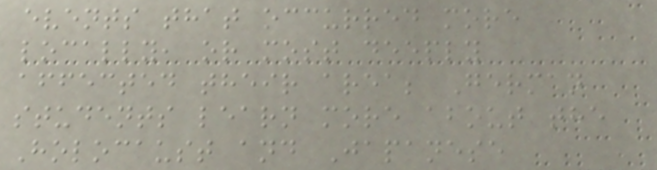events that occurred more
locally, or most deeply
affected their area; German
students learn more about the
Holocaust and Japanese
